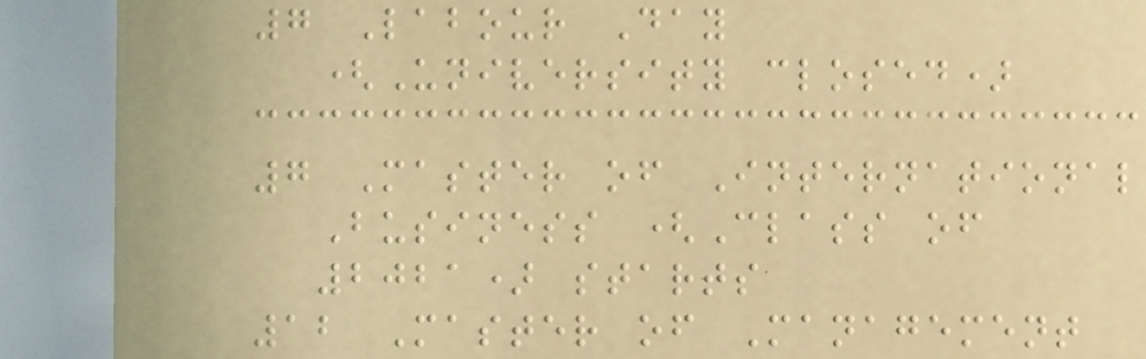7 Labour Day
(University closed)
7 Master of International
Business (Class of
2021) starts
12 Master of Management
